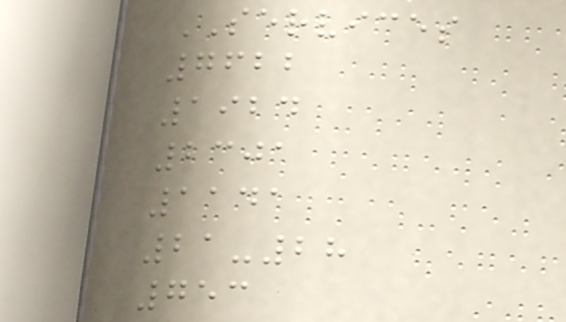SERVICES
7622
1924
2301
1141
21-28
753
